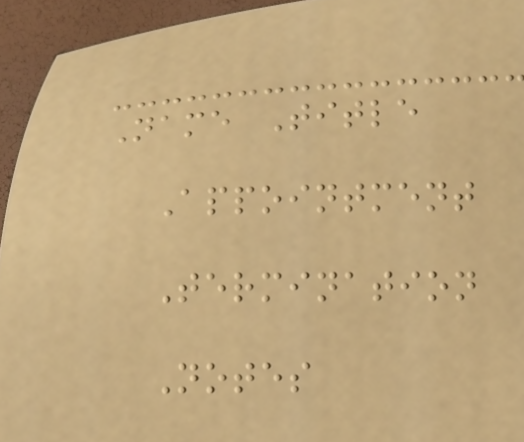Name Title
Appointment
Termination
Notes
